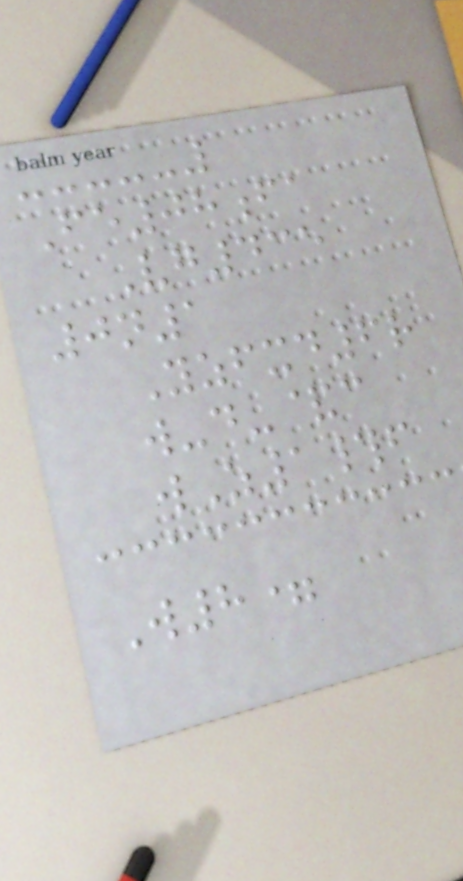Fe08fa
Vg435
0n1
Yzfxd6r
w-d-&c
wZ1#f
W8=
